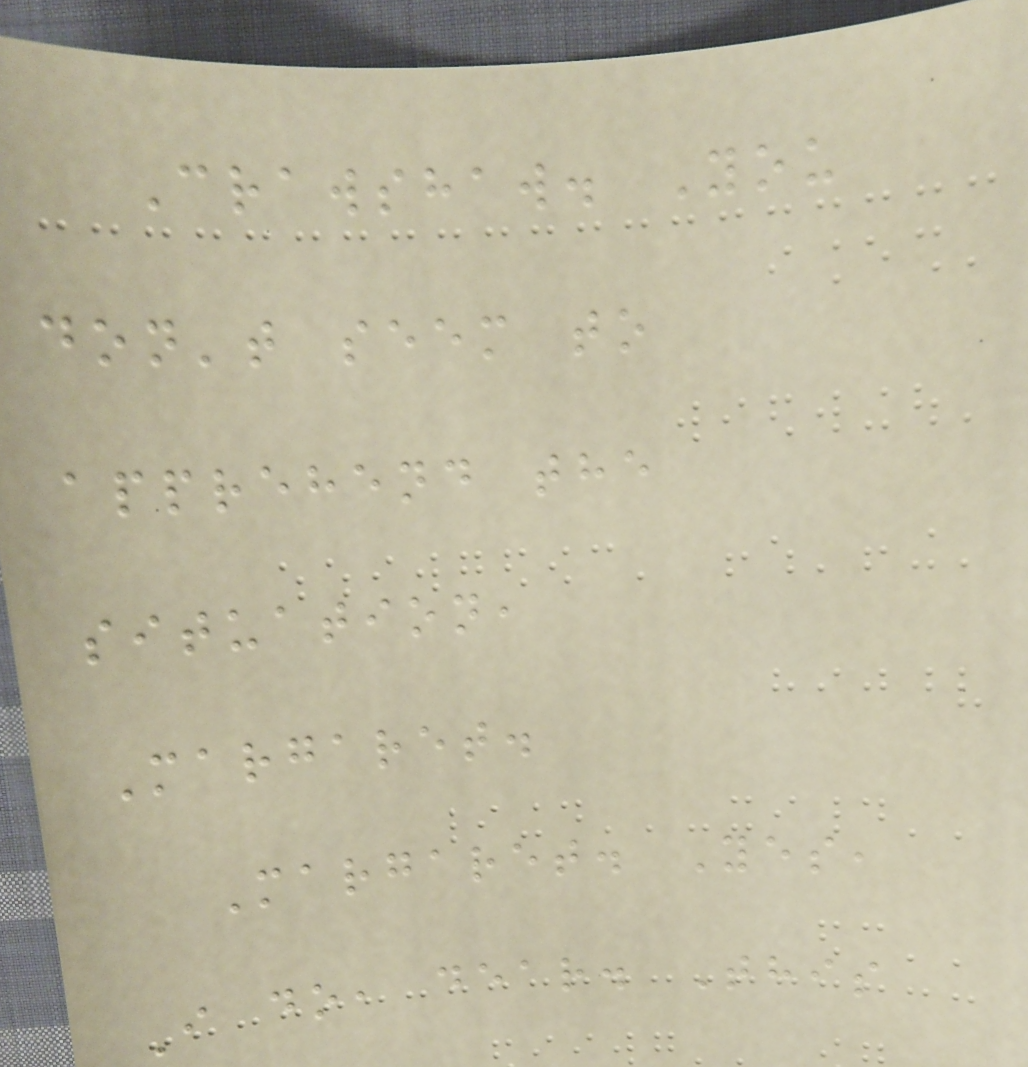Crawshaw. You
don't seem to
apprehend the
situation,
Margaret.
Margaret. Yes,
I do, dear. This
